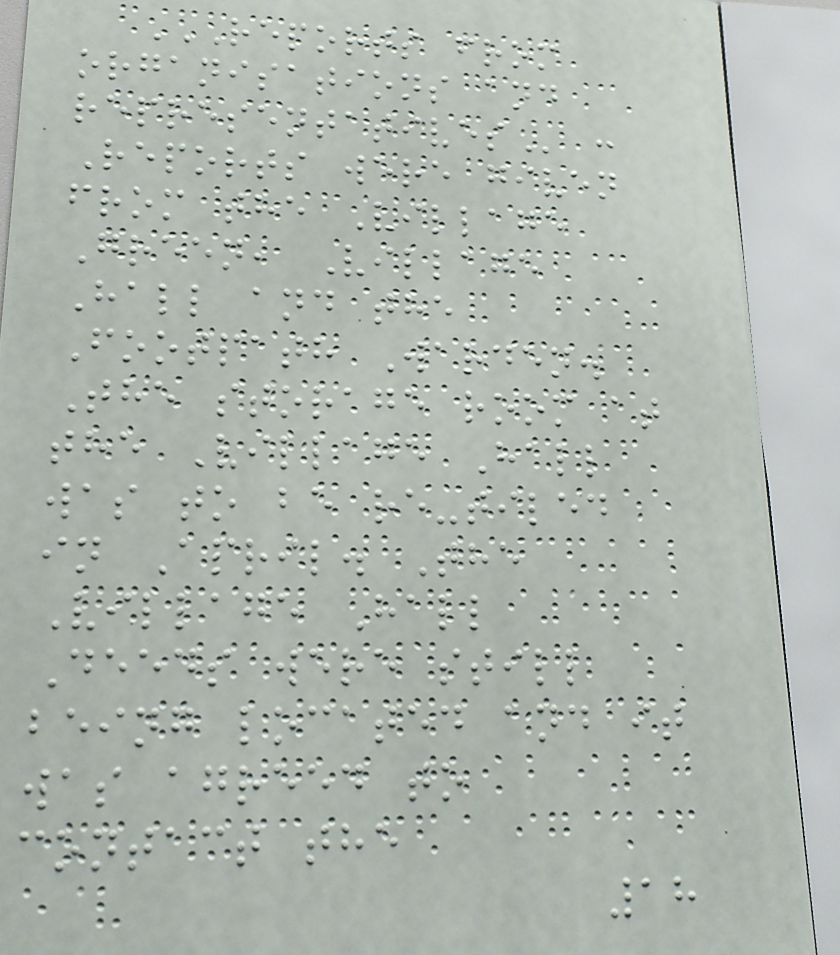REPORTS FROM
ORGANISATIONS AND
REPRESENTATIVES :
Reports were given
from the Village
Green, Village
Hall and the
Footpath Warden.
The storage room at
the Village Hall
was to be re-tiled
in April. The
Village Hall
Deeds were still
being located and it
was agreed to
contact the
18
